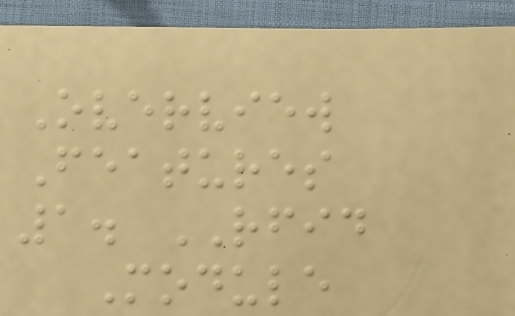Overview
Features
1. RFID
Module
